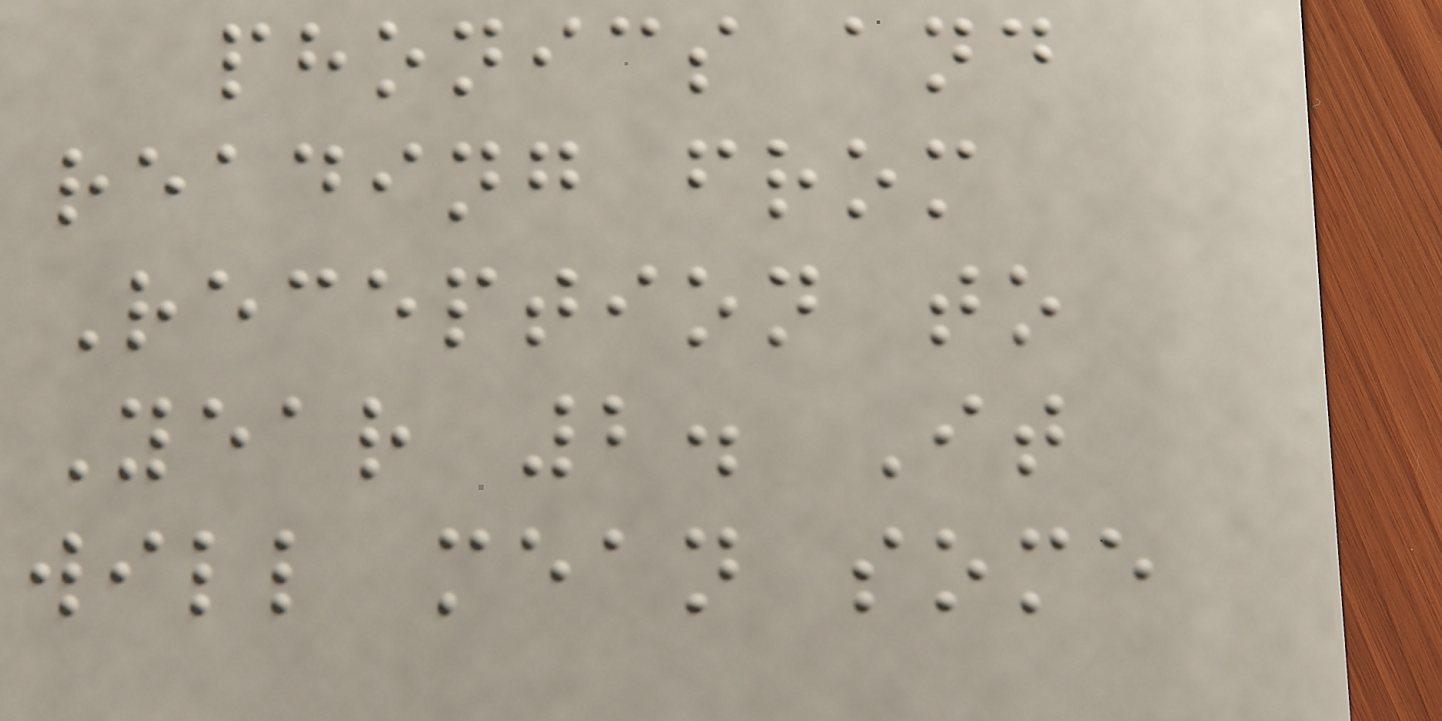phonics and
reading from
Reception to
Year 2. It
will mean some
